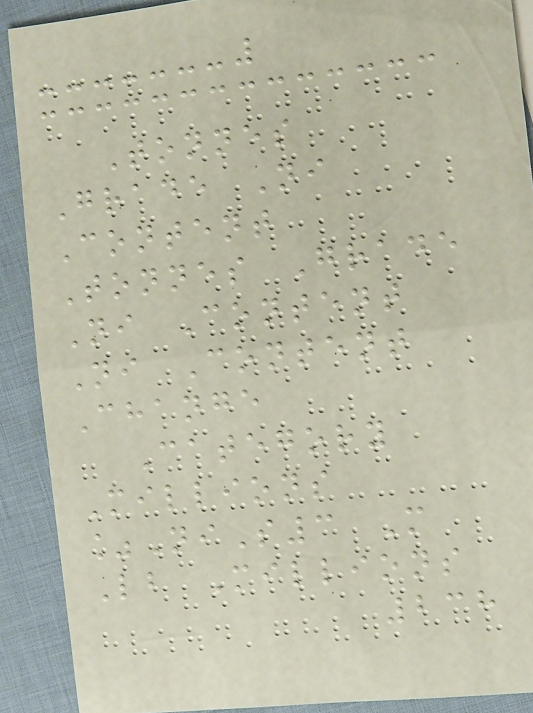Tonnes
Grade Ni
Content
Tonnes Grade
Ni Content
Ni Content
Change
Category
Millions
%NiS3 M
Lb Millions
238
